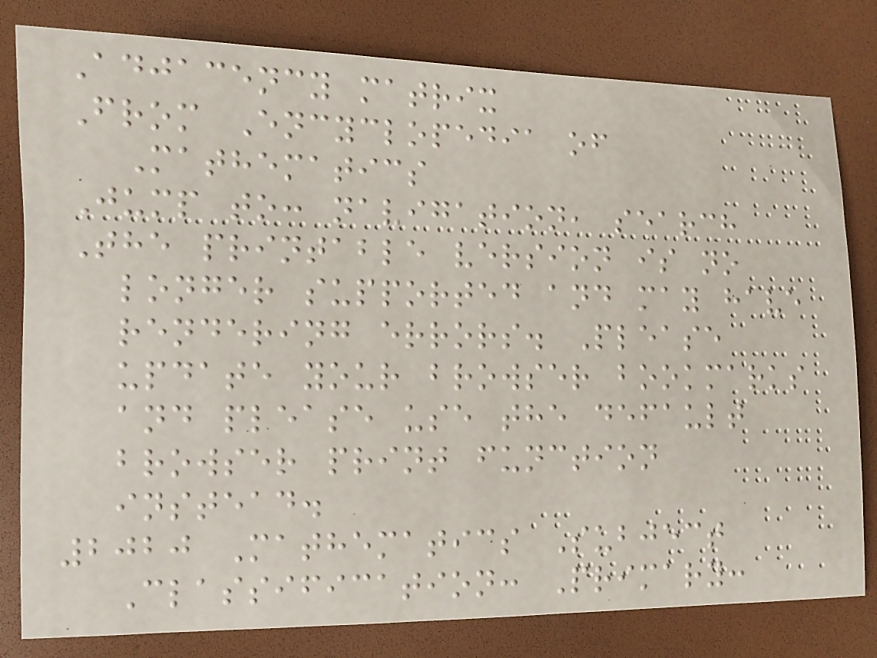Adjacency matrix
From Encyclopedia of
Mathematics
Jump to: navigation, search
The printable version is no
longer supported and may have
rendering errors. Please
update your browser bookmarks
and please use the default
browser print function
instead.
2020 Mathematics Subject
Classification: Primary:
